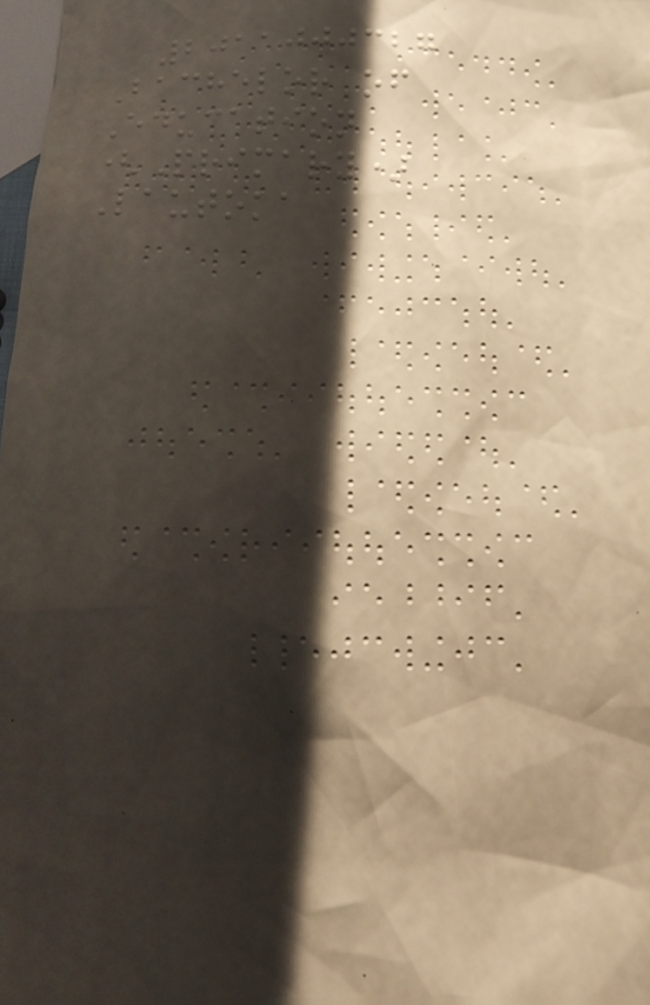2011000327
Bachelor of
Education
(Primary)
Lautoka
